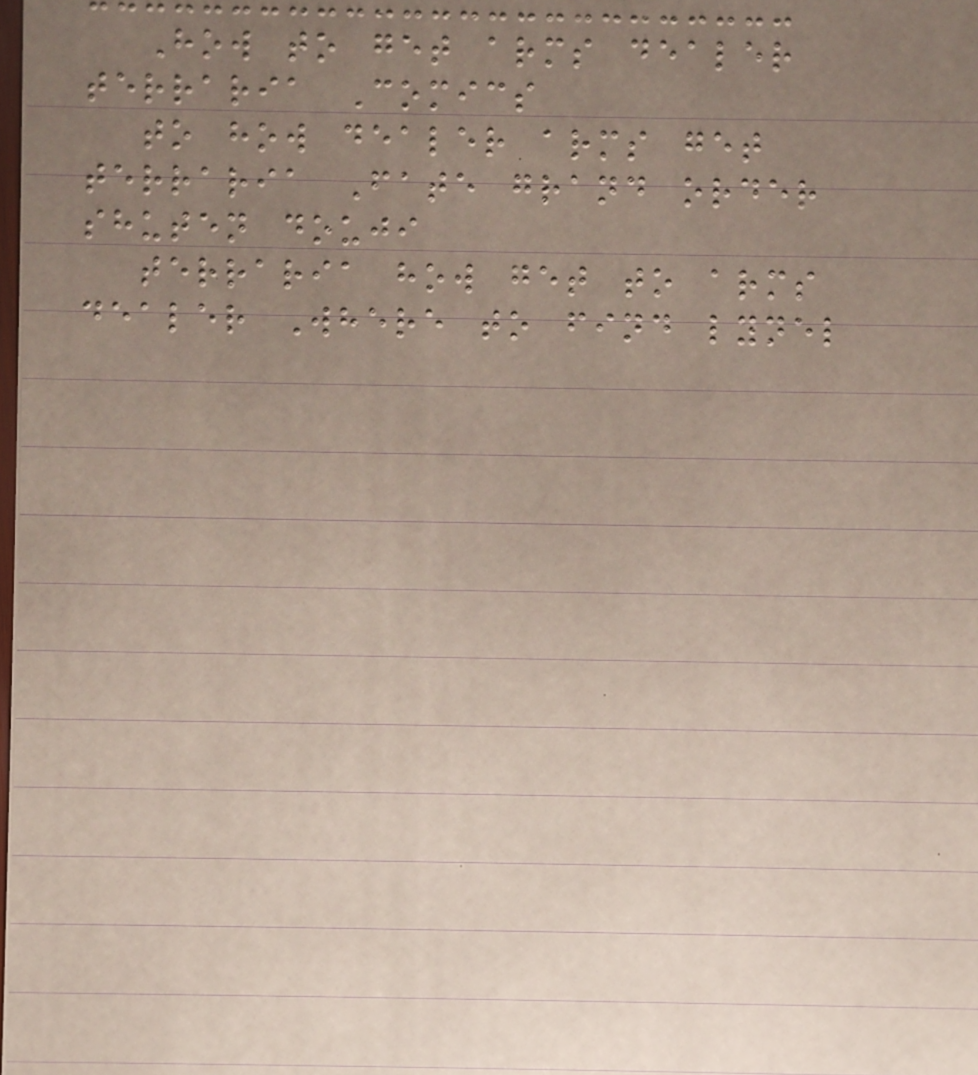How to get arms dealer
terraria Comics
to how dealer arms get
terraria Fate grand order
shuten douji
terraria how get to arms
dealer Where to find lynel
